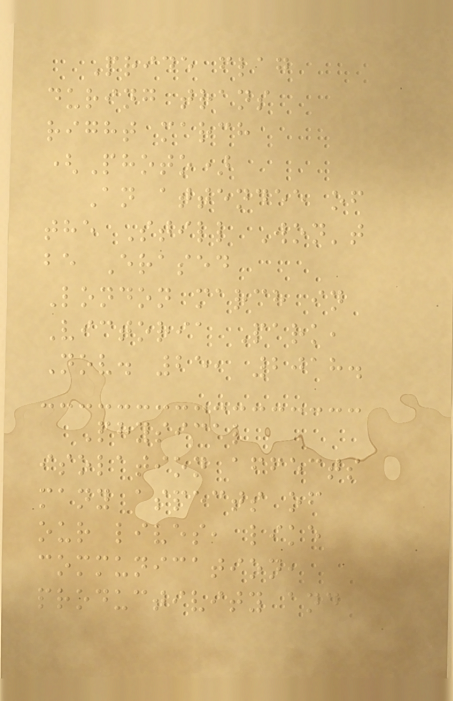Pride flag
during trans
right march
(Photo)
An attendee of
the Still Won't
be Erased
London march in
Victoria Park,
Nov. 25, 2018.
Physical
isolation affects
many aspects of
our lives, like
communication,
productivity and
